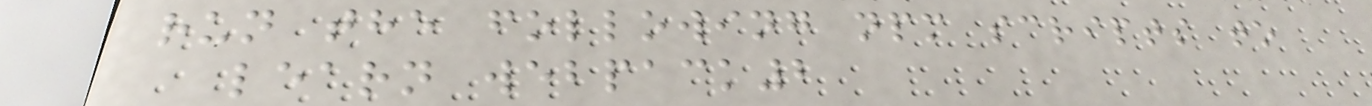run the following npm scripts to
learn webpack2
